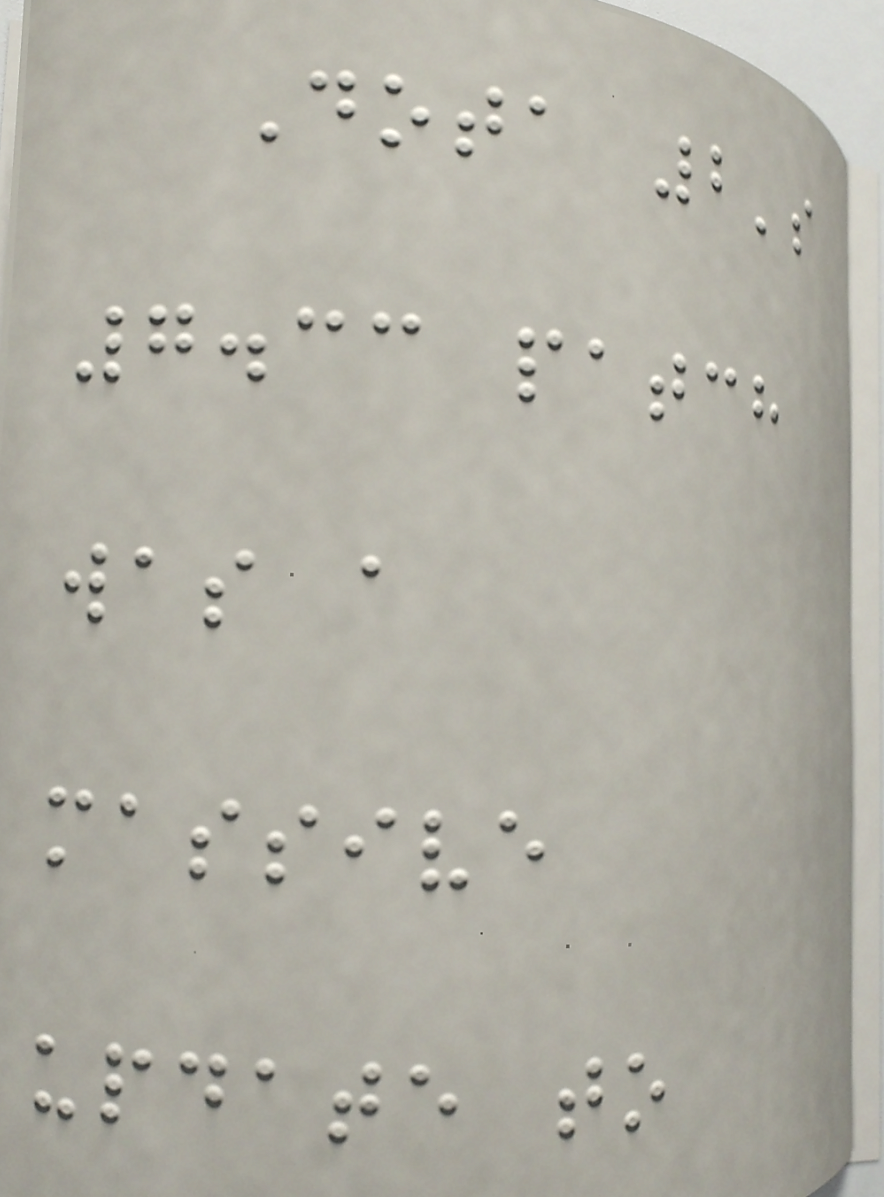Dota 2's
7.33 patch
was a
massive
update to
